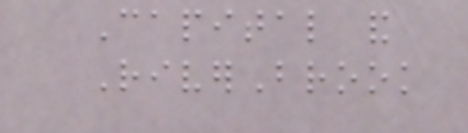Capital and
RiverBrook
